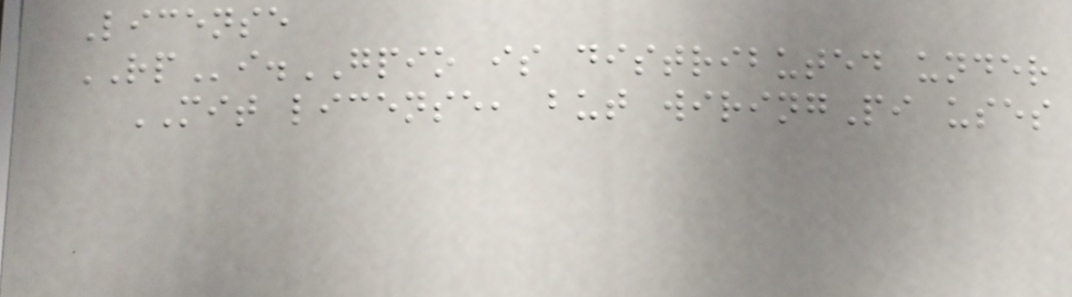License
RPi.GPIO is distributed under
MIT license, but wiringPi uses
